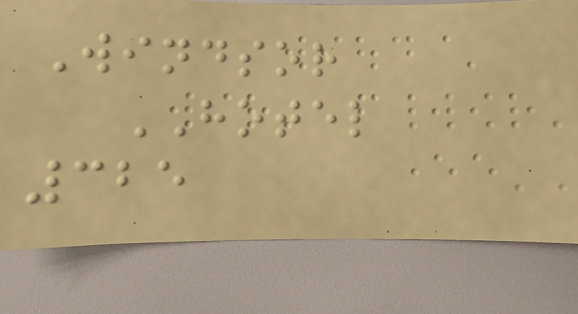Windsor
HOTEL
325
